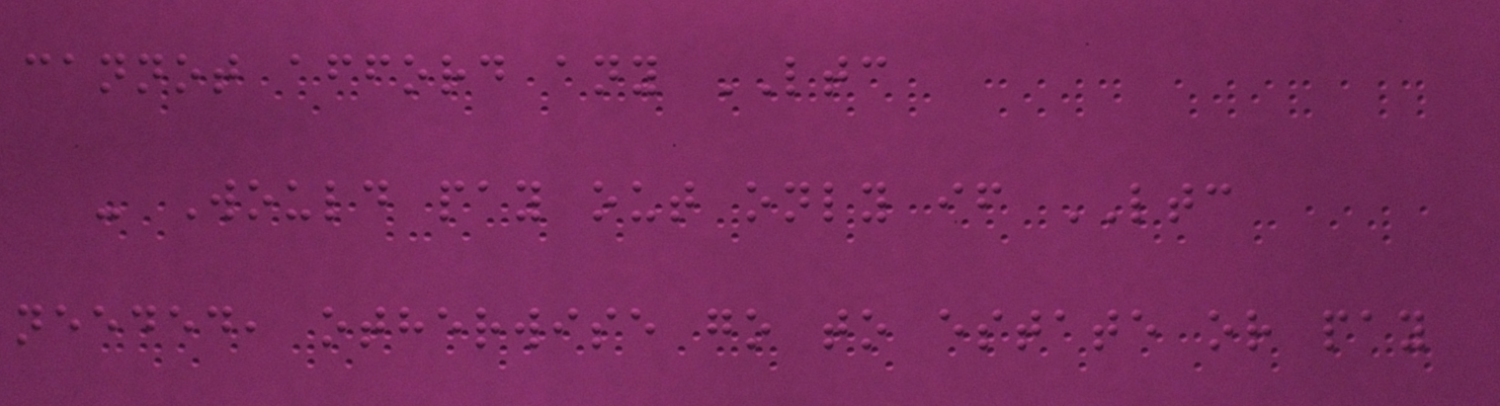cannot afford any LTC
- Would pay out only if LTC
needed, otherwise go to estate or pay
